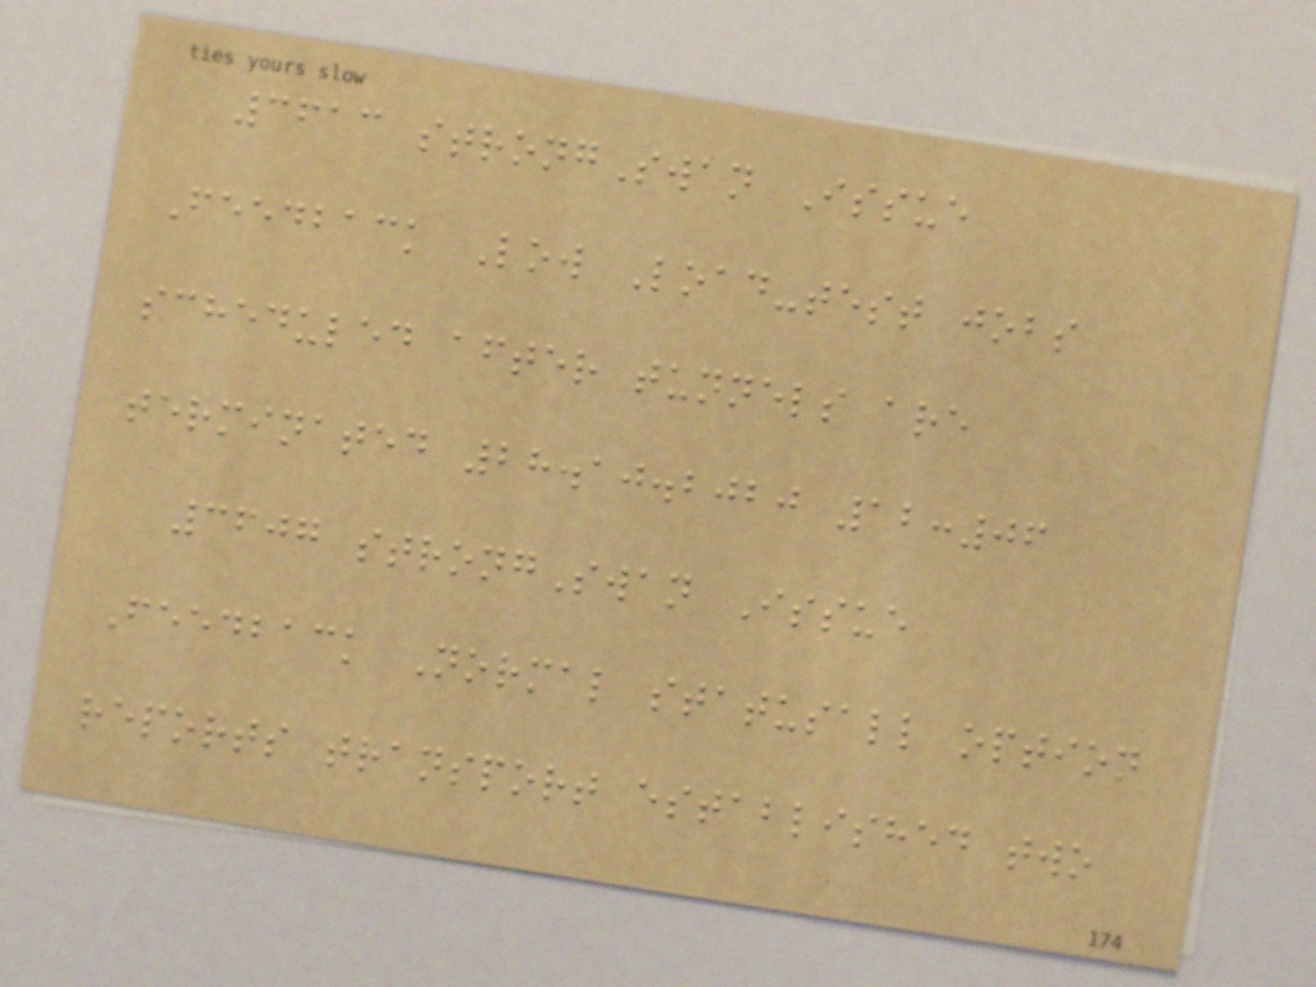3613 strongSwan Issue
Feedback Low Load-test jobs
scheduled after tunnels are
terminated 28.10.2020 12:06
3607 strongSwan Issue
Feedback Normal statusall option
reports transport established two
